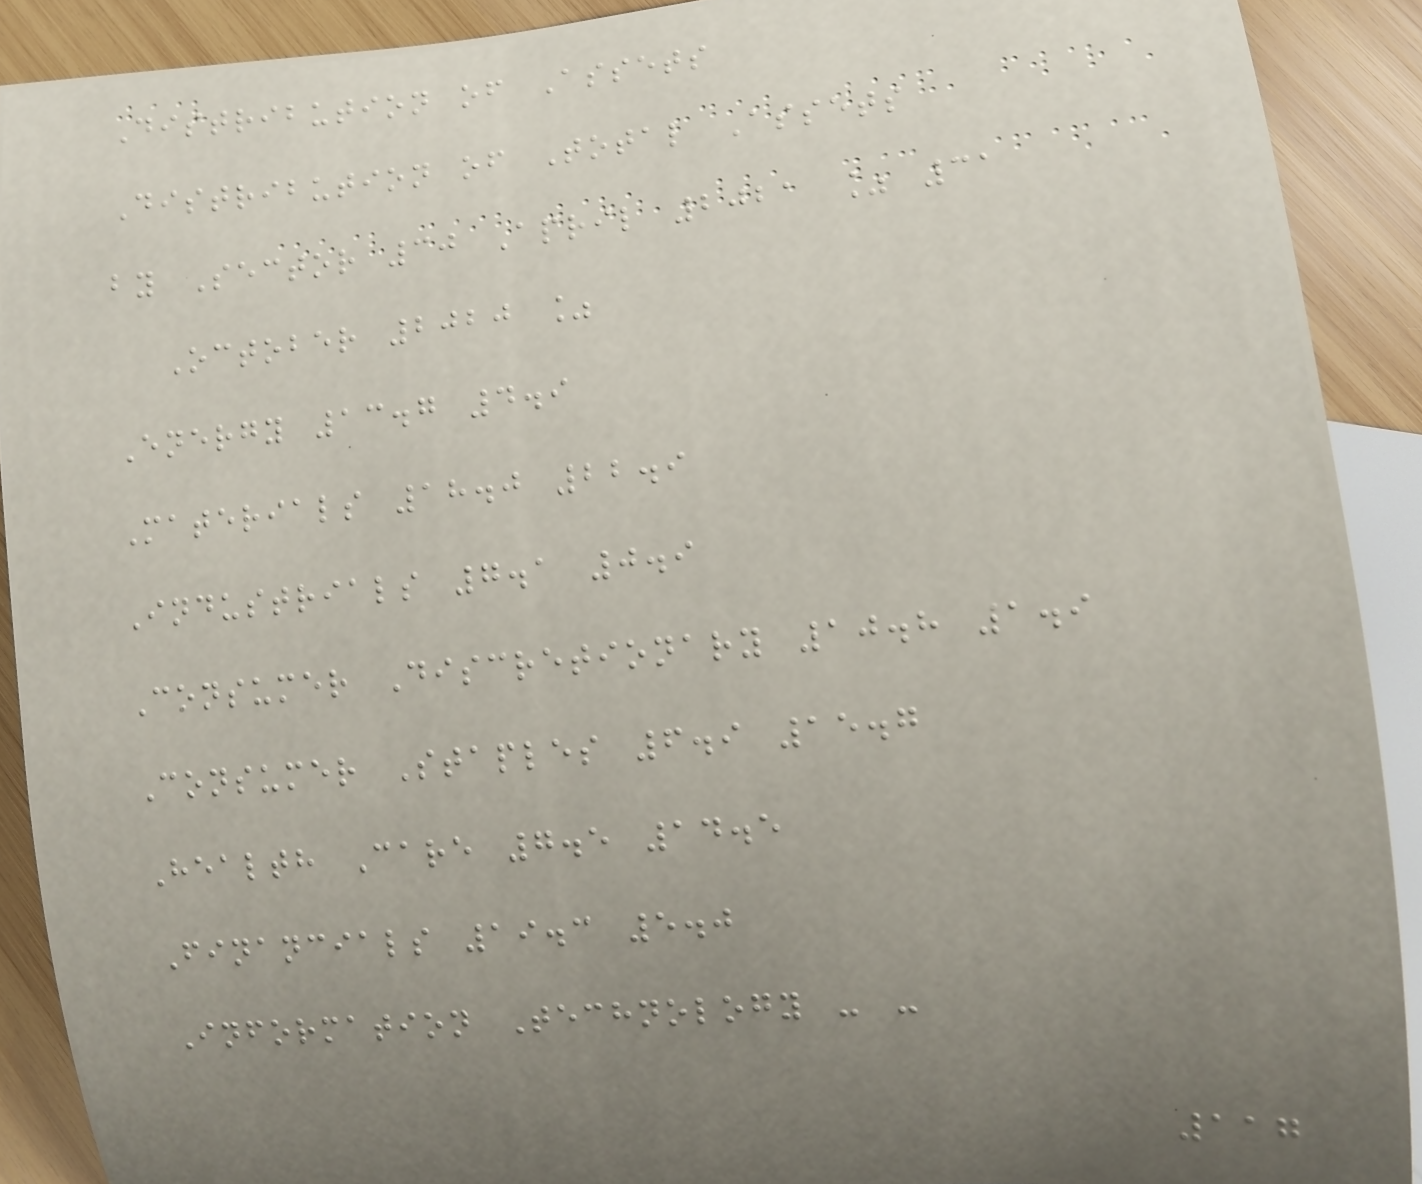Distribution of Assets
Distribution of Total Assets
by Sector 30 April 2021 % 31
October 2020 %
Energy 13.7 4.9
Materials 18.0 22.9
Industrials 7.1 0.9
Consumer Discretionary 10.8 1.9
Consumer Staples 6.9 15.7
Health Care 7.5 14.5
Financials 19.3 5.0
Information Technology - -
117
